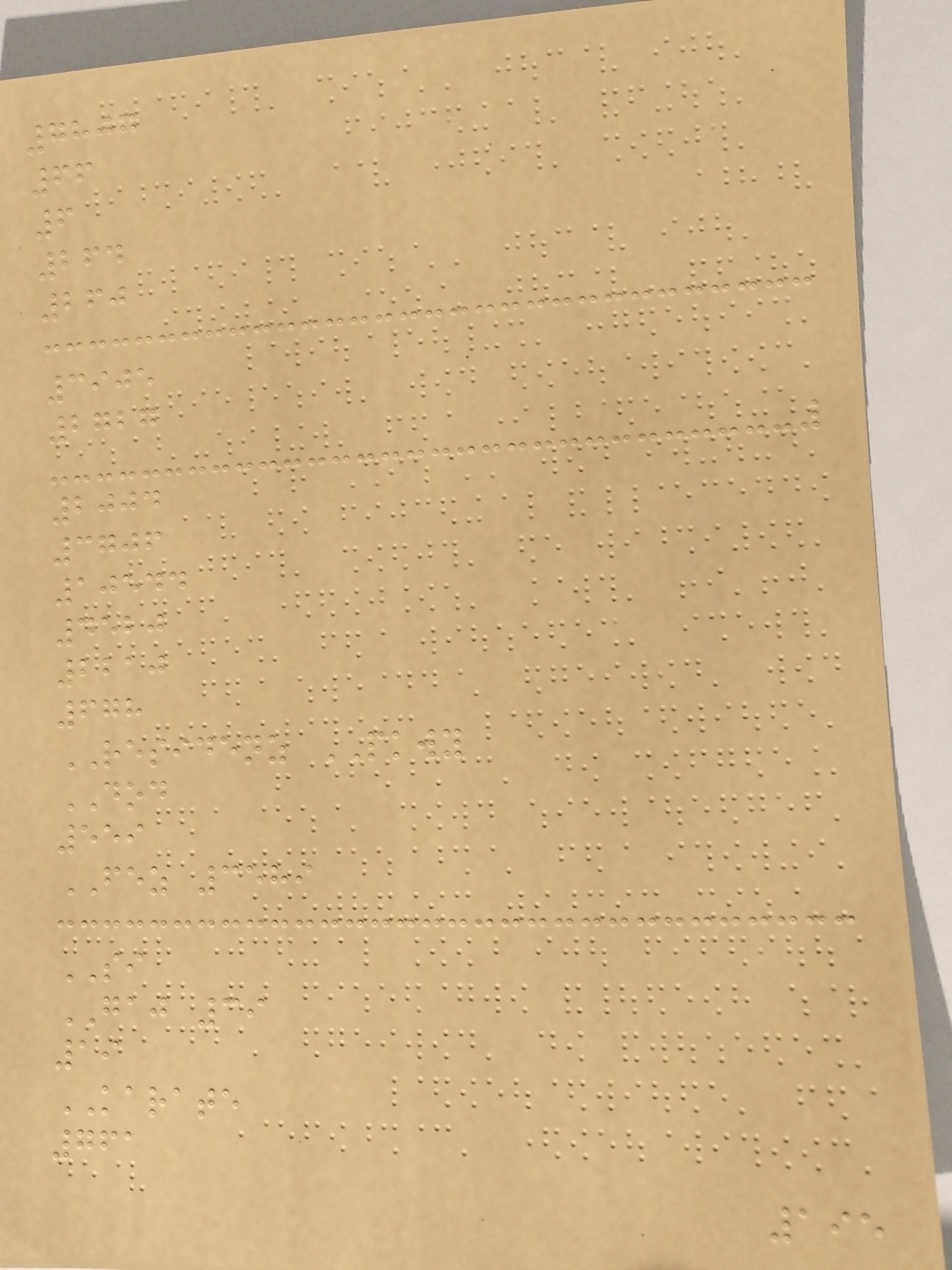7807
66
6
264
260
3905
2727
2004
3706
10544
4520
2210
678
RESIDENZ PKWY
DOD
559
FEZ 3589
SI
GAJ 39
19
KARATE
761
195
